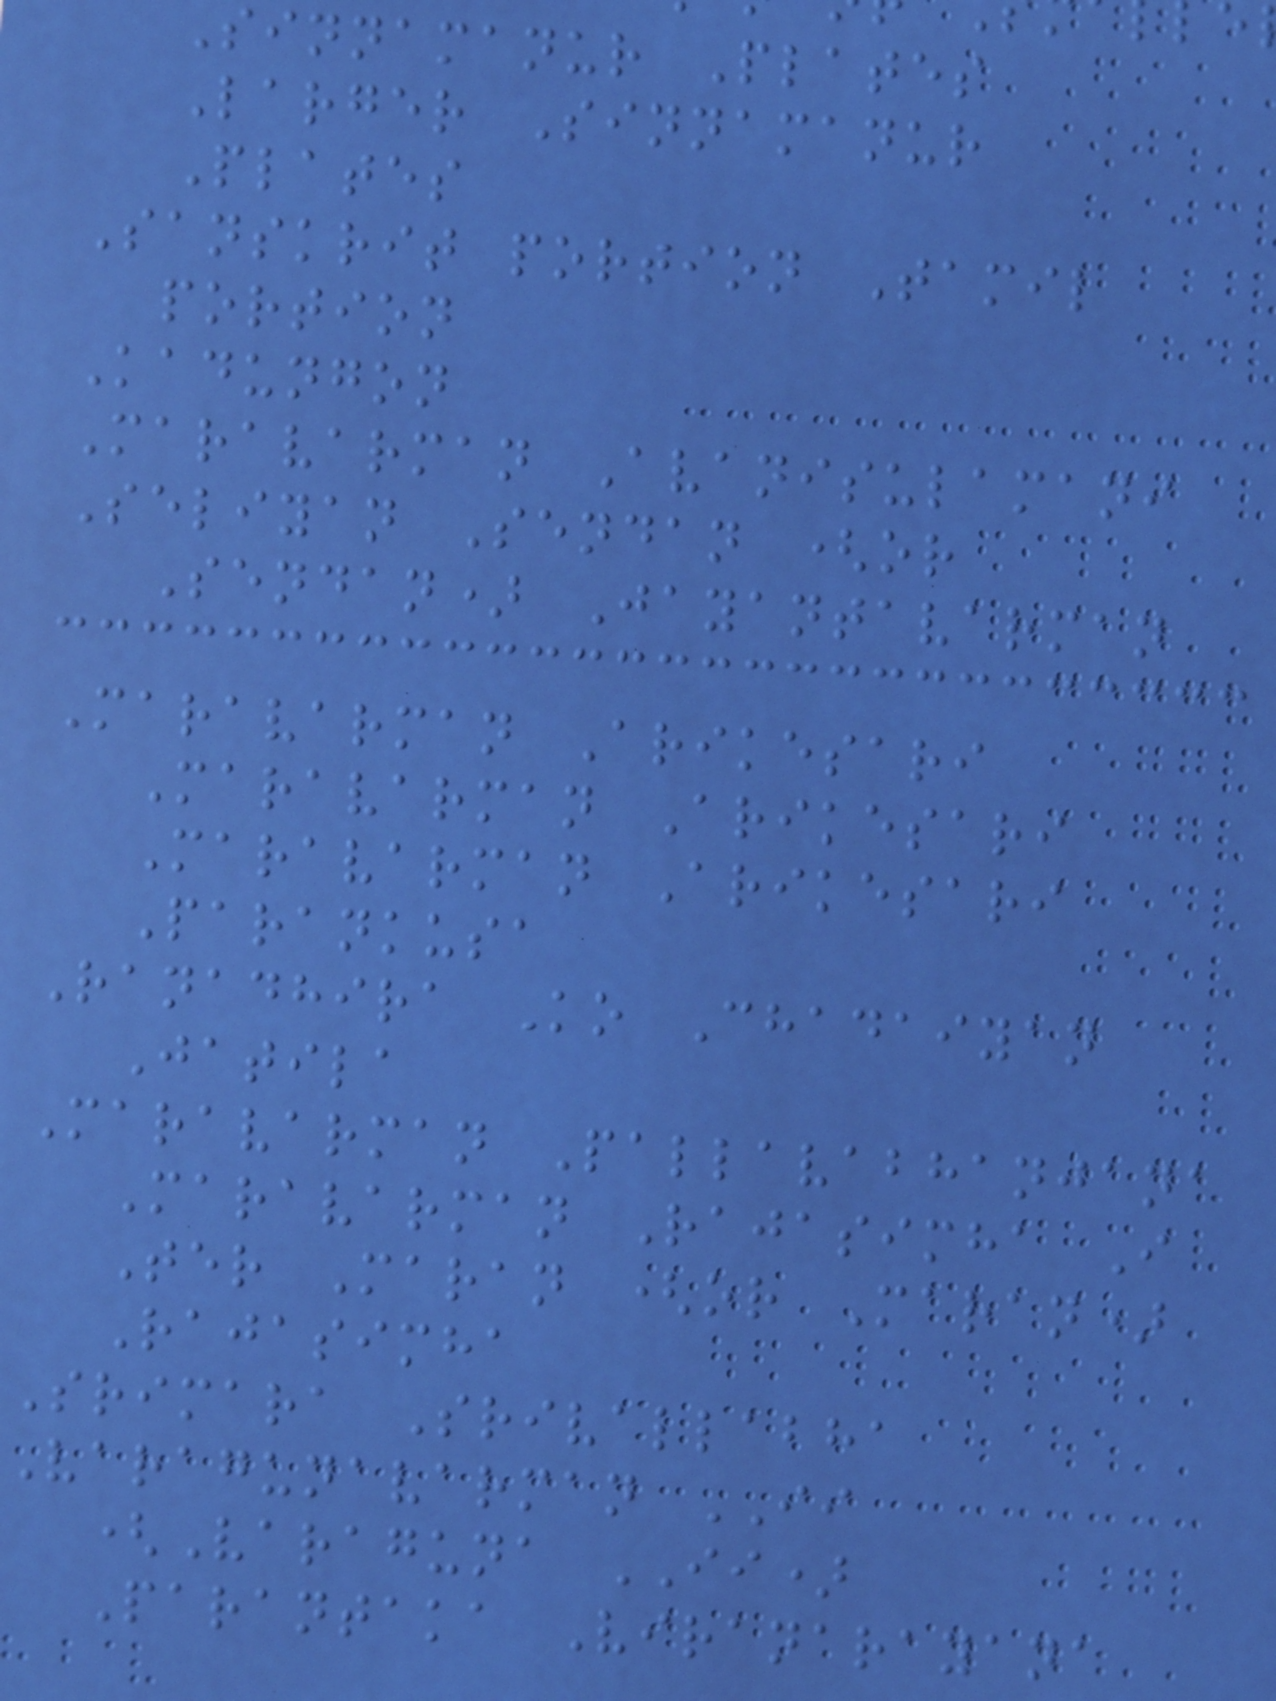Sinnamanur Plates
Larger Sinnamanur
Plates
Sanskrit portion Tamil
portion
Kadungon
Maravarman Avanisulamani
Seliyan Sendan (or
Sendan) Jayantavarman
Maravarman Arikesari
Maravarman Arikesari
Maravarman Arikesari
Parankusa
Ranadhira Ko Chadaiyan
Jatila
Maravarman Pallavabhanjana
Maravarman Rajasimha I
Ter Maran (or Maran)
Rajasimha
Srimara Srivallabha
Varagunavarman II
(Varaguna II)
Parantaka Viranarayana
